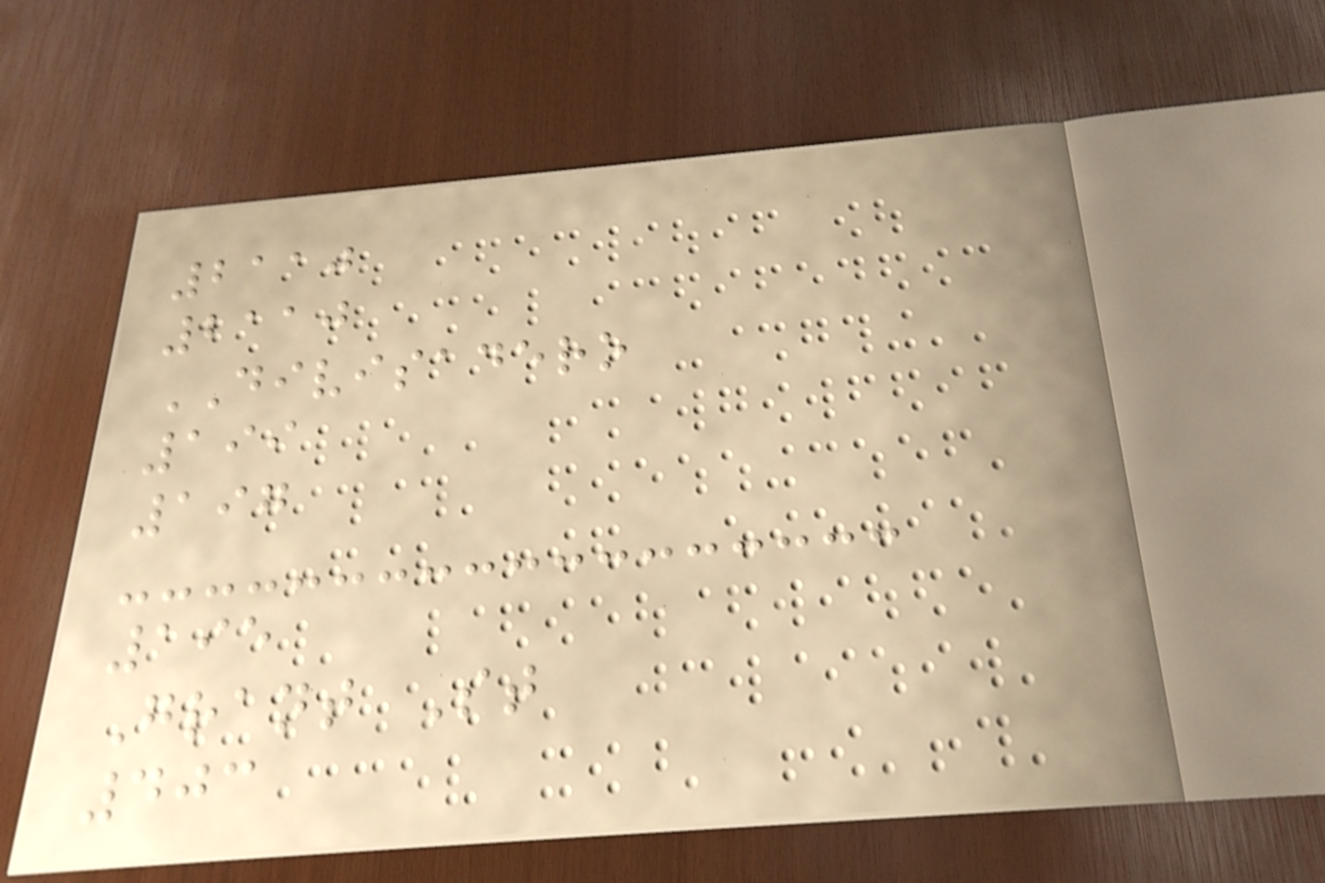2110
2110
DIVISADERO
199
197
195
Grant St
403
